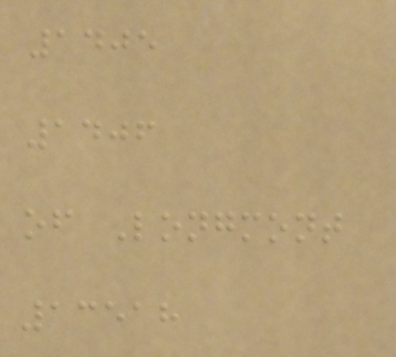1405
1406
of Longmont
13518
